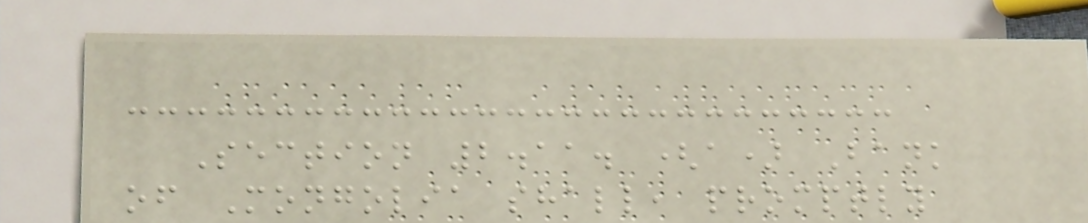Section 2.11. (a) Bank
of Mongolia shall, promptly
